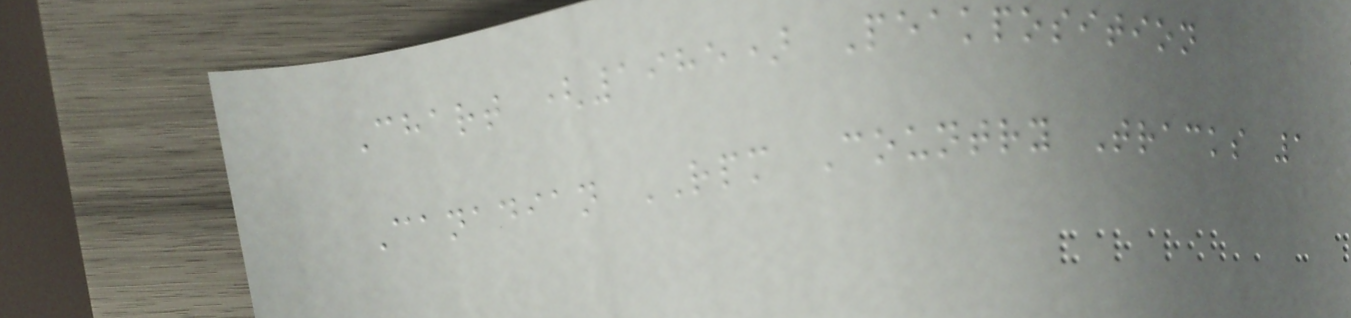Chart (1985) Peakposition
Canadian RPM Country Tracks 1
